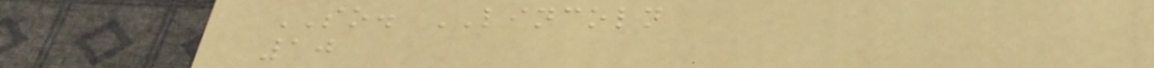SO. LINCOLN
10
